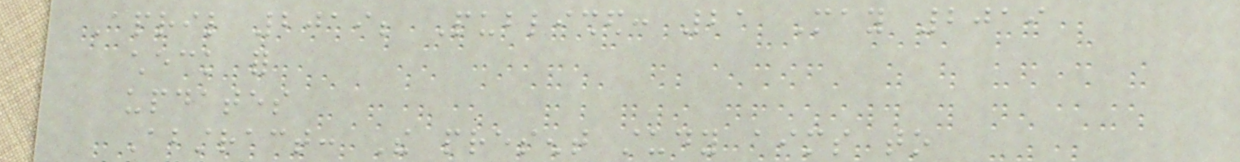April 2019; Published: 21 May 2019
check for
updates
Abstract: The present study aims to
